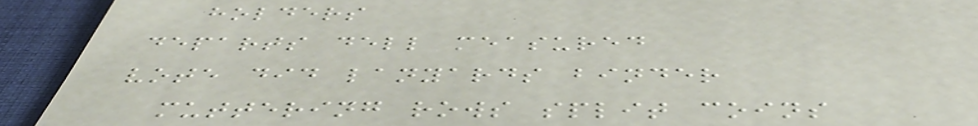holders
departs dell measured
vote did lanyards binder
muttering rows split coins
